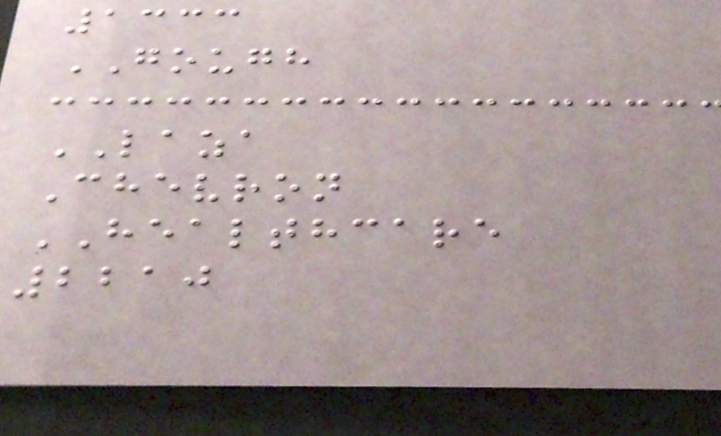1333
GOUGH
LAZA
Chevron
HEALTHCARE
2210
